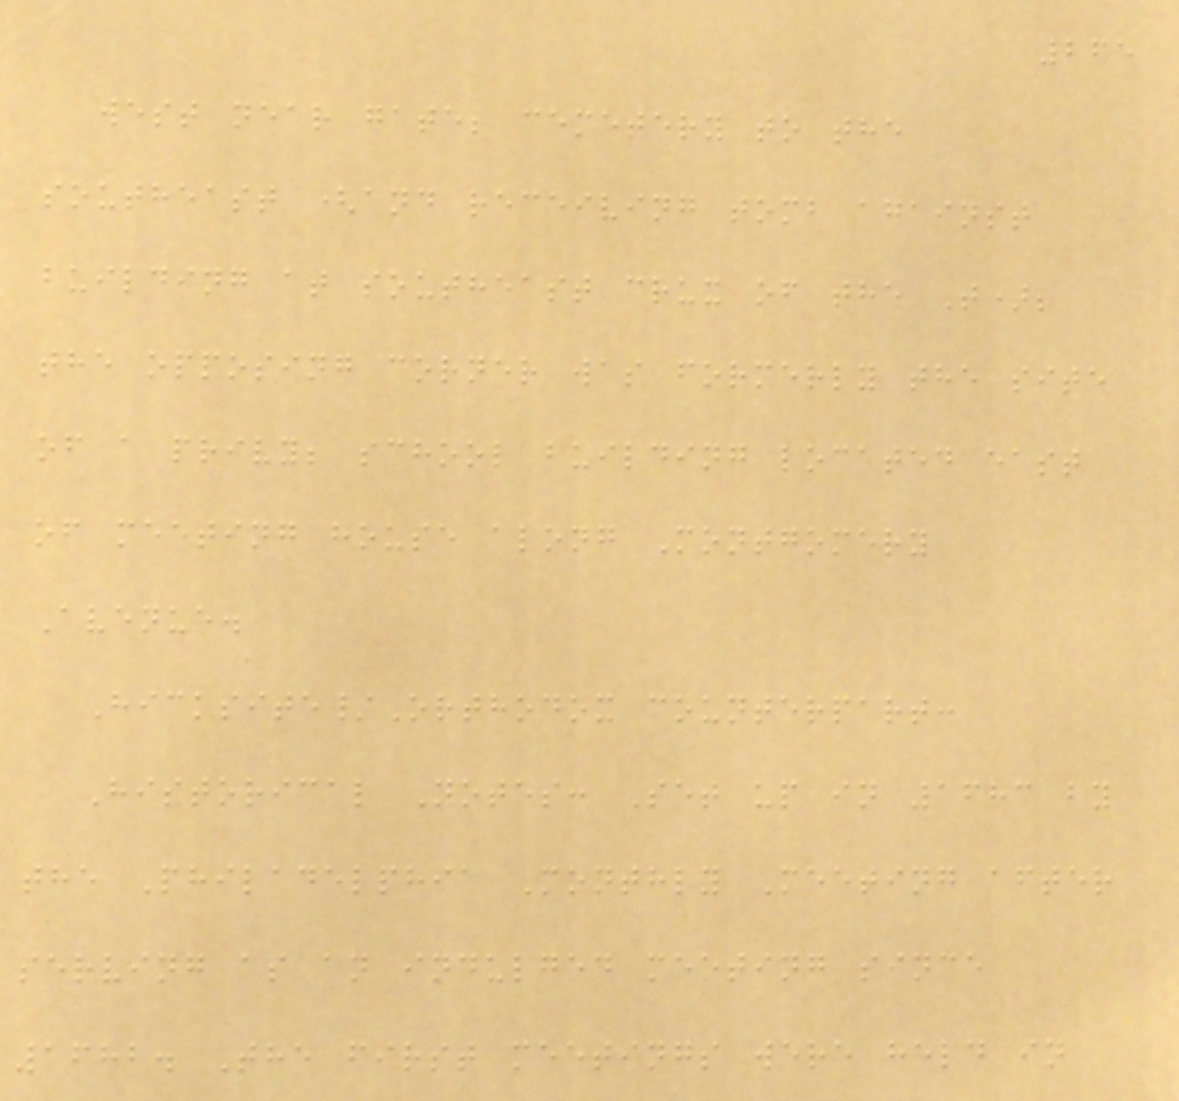265
west near gate; cemetery to the
southeast (and receiving tomb against
building at southeast crux of the T);
the opposing corner was formerly the site
of a privy; school building located east
of meeting house along Montgomery
Avenue.
Hicksite/Orthodox counterpart:
Historical Notes: Set up in 1683 by
the Philadelphia Monthly Meeting after
serving as an indulged meeting since
1682. The first meetings were held in
